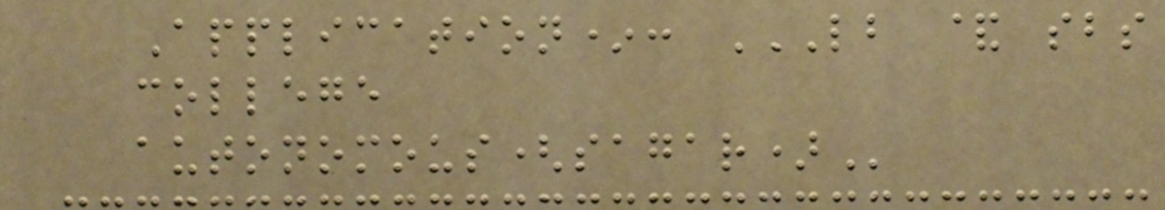Application*: LB & SBS
COLLEGE
AUTONOMOUS(SAGAR)
